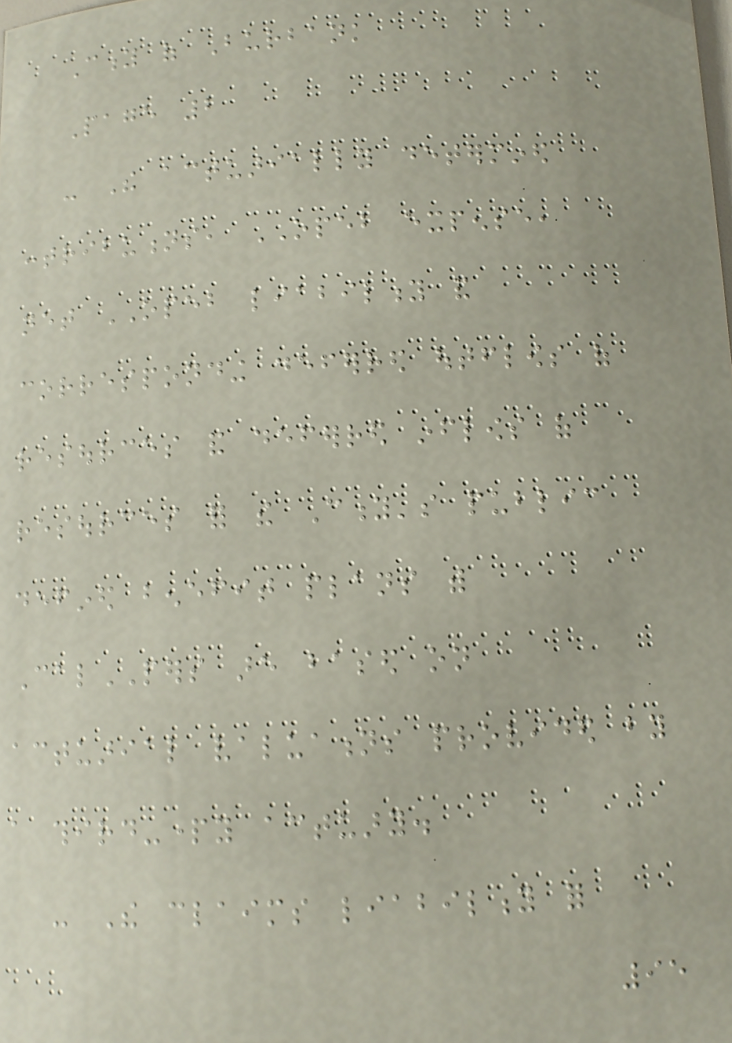City of Burbank
Page 2
- The actuarially determined
contributions, OPEB expense,
net OPEB liability and
corresponding deferred outflows of
resources and deferred inflows of
resources for the City's public
defined benefit plans with
CalPERS are based on
actuarial valuations provided by
a third-party actuary.
- The claims liability for
95
